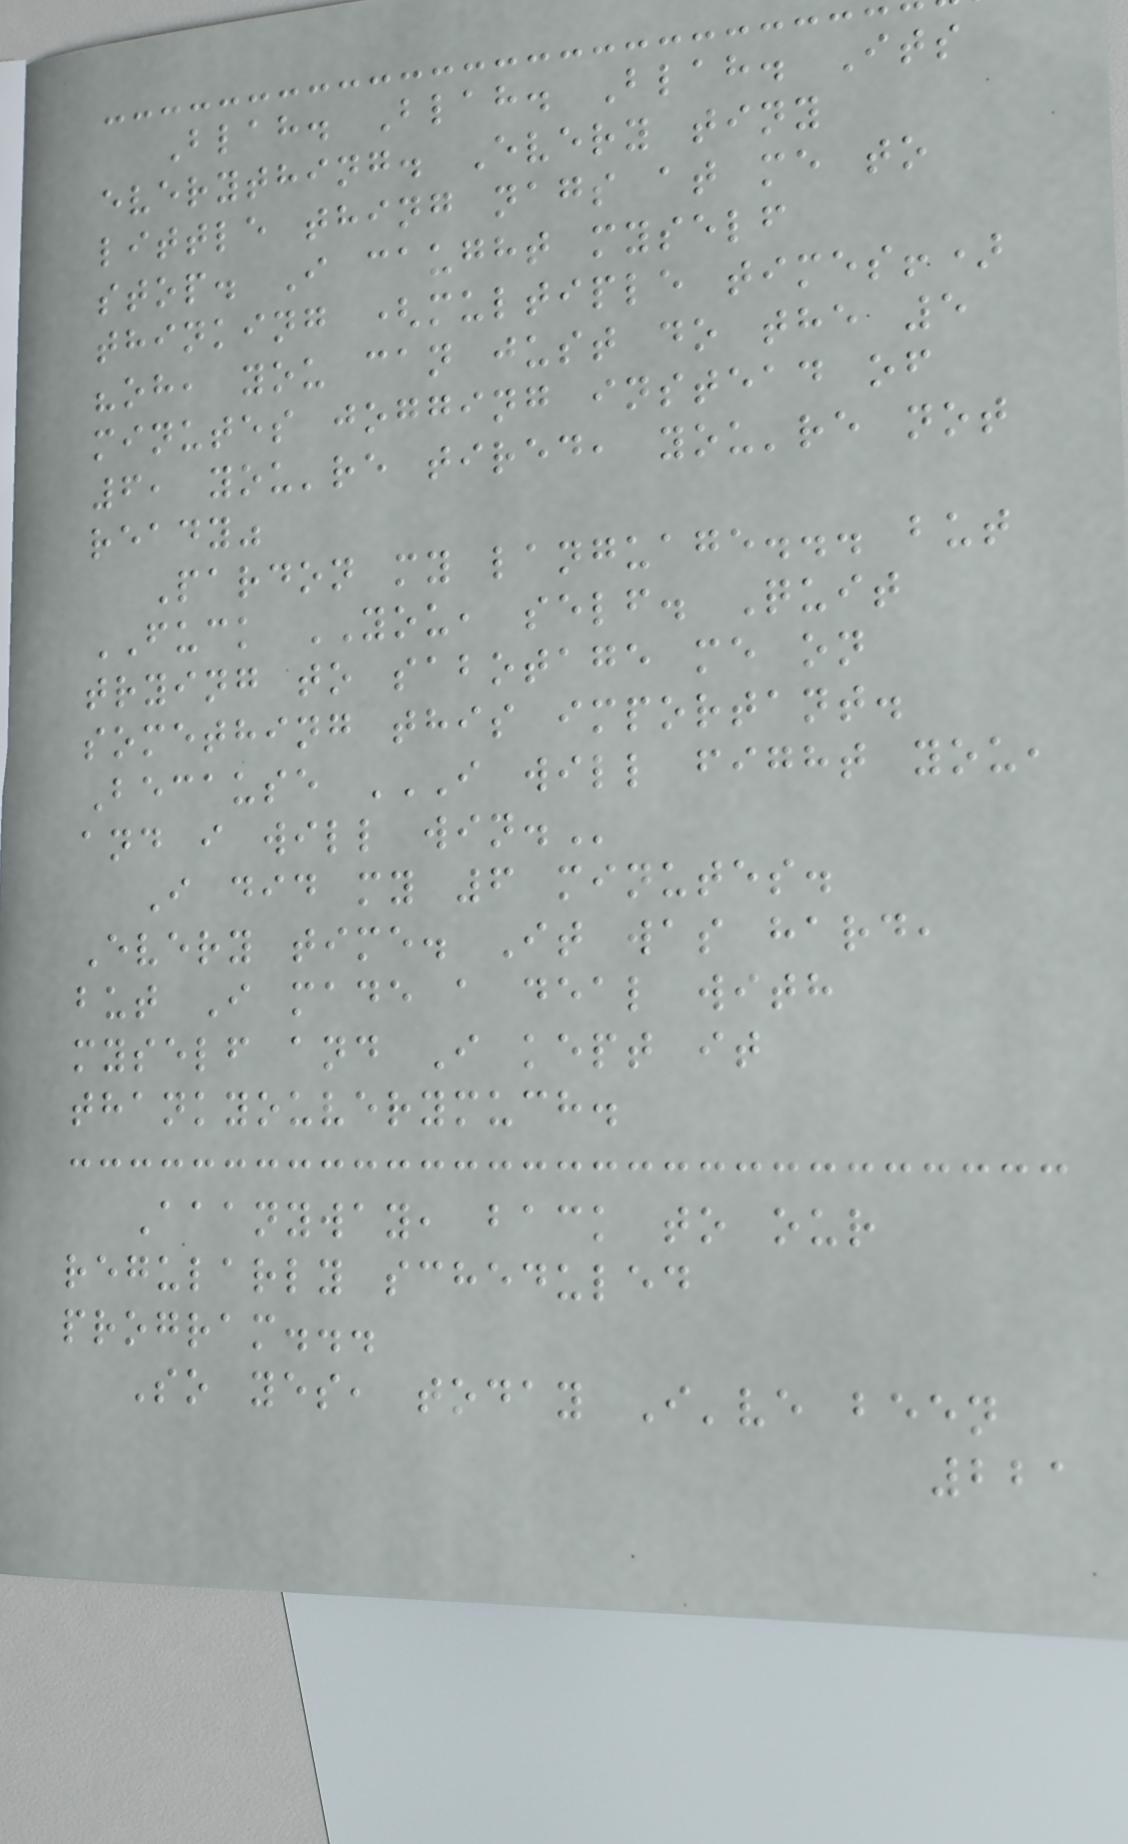Blah. Blah. Blah. Its
everything. Every tiny
little thing nags at me to
stop. I caught myself
thinking (multiple times!)
"oh, you can just do the 5
minutes jogging instead of
6, you're tired, you're not
ready"
Pardon my language... but
FUCK YOU, self. Quit
trying to sabotage me on
something this important.
Because I WILL FIGHT YOU,
AND I WILL WIN.
I did my 6 minutes.
Every time. It was hard,
but I made a deal with
myself and I kept it
thankyouverymuch.
Aaanyway, back to our
regularly scheduled
program...
So yes, today I've been
221
